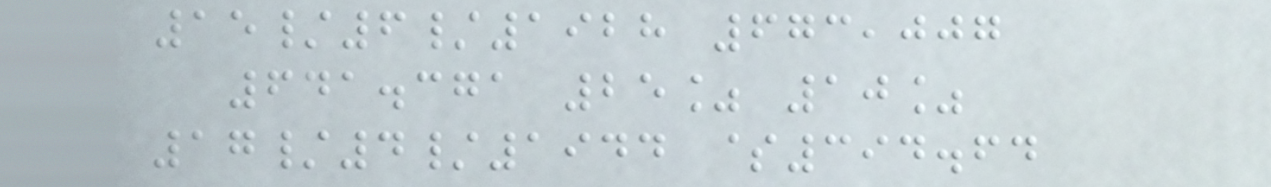15/6/1928 673,007
641.371 25% 10%
17/4/1944 $394.64
